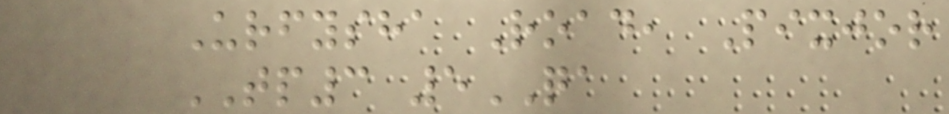Urfysha Road, Pixjor
TP3 5QA
